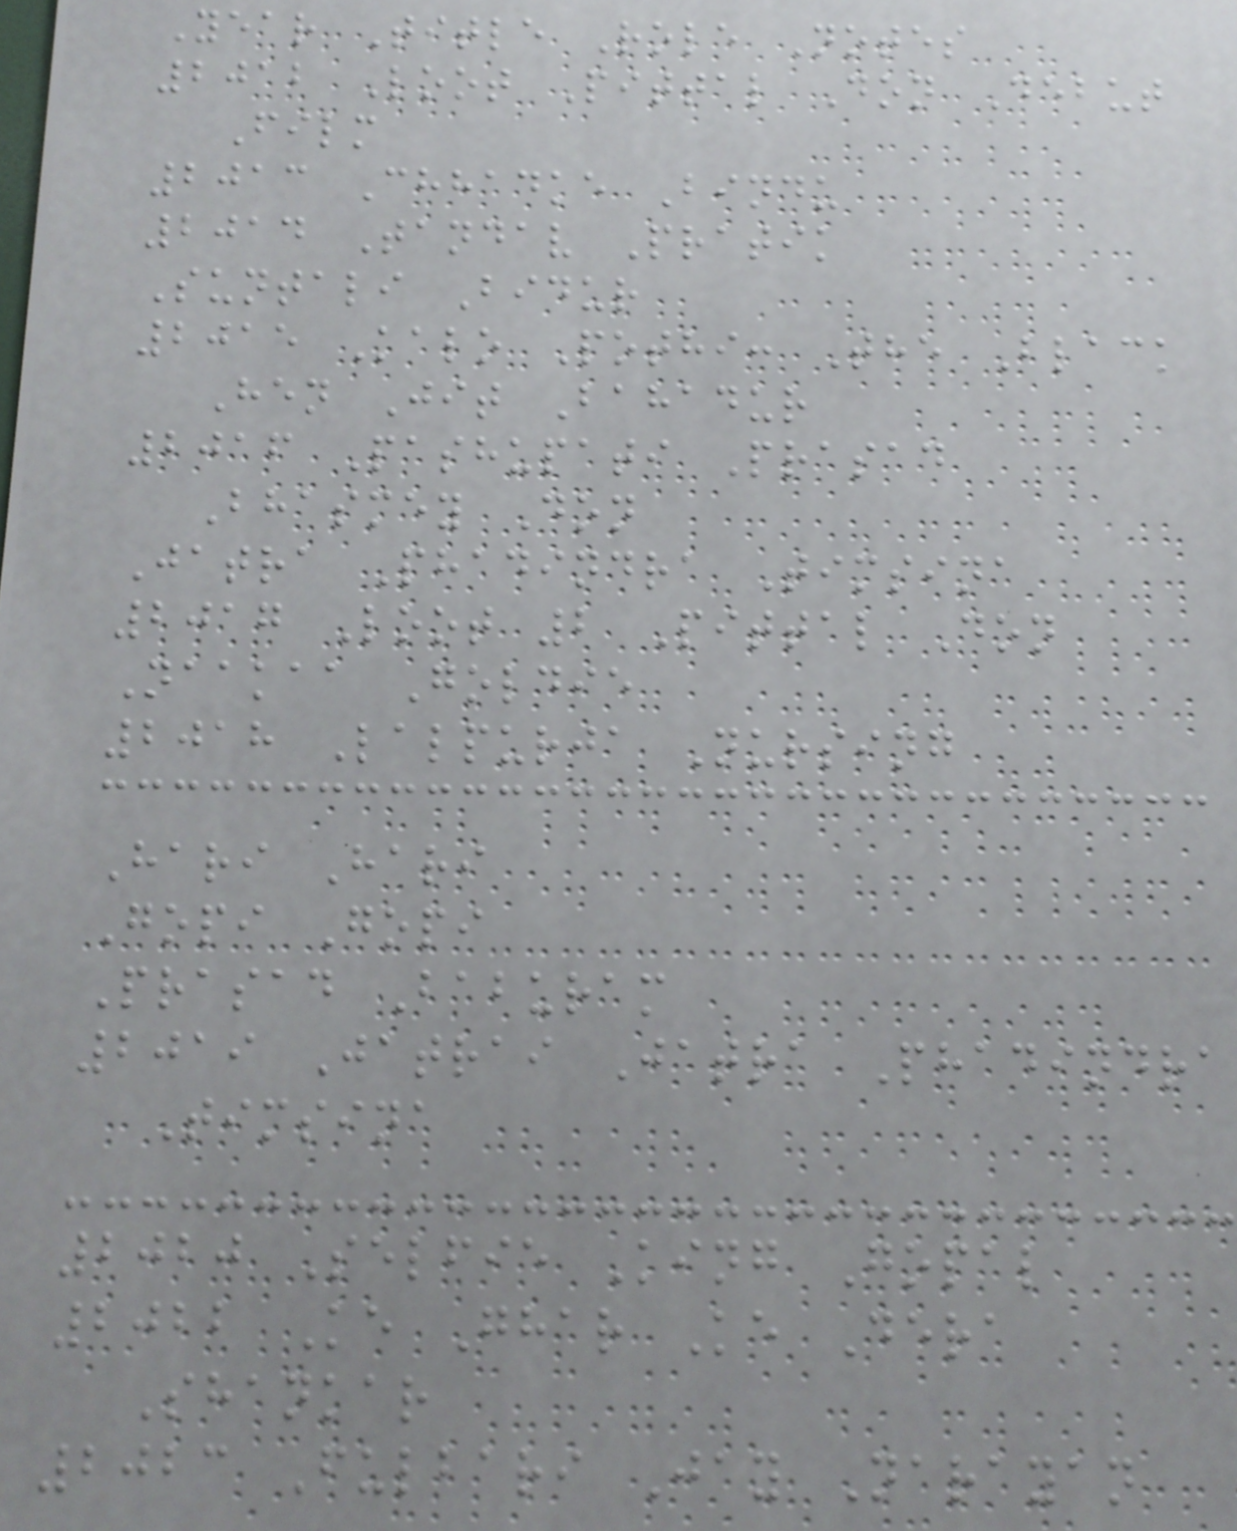Year Title Role Notes
2012 Loot Pittal Don Debut
Film
2013 Chhadke Bindu
2014 Tandav Pratik
Suntali Bidur
2015 Kalo Pothi: The Black
Hen Jit Bahadur
2016 Pashupati Prasad
Bhasmey Don
Jatra Phadindra Timsina
2017 Loot 2 Pittal Don
Naakaa Goldie
2018 Lalpurja Nursing
Hari Hari
Gopi Gopi
Prasad Baburam
2019 Jatrai Jatra Phadindra
Timsina
2020 Selfie King Gopal
2022 Ke Ghar Ke Dera
Shankar
2023 Fulbari Jay Narayan
